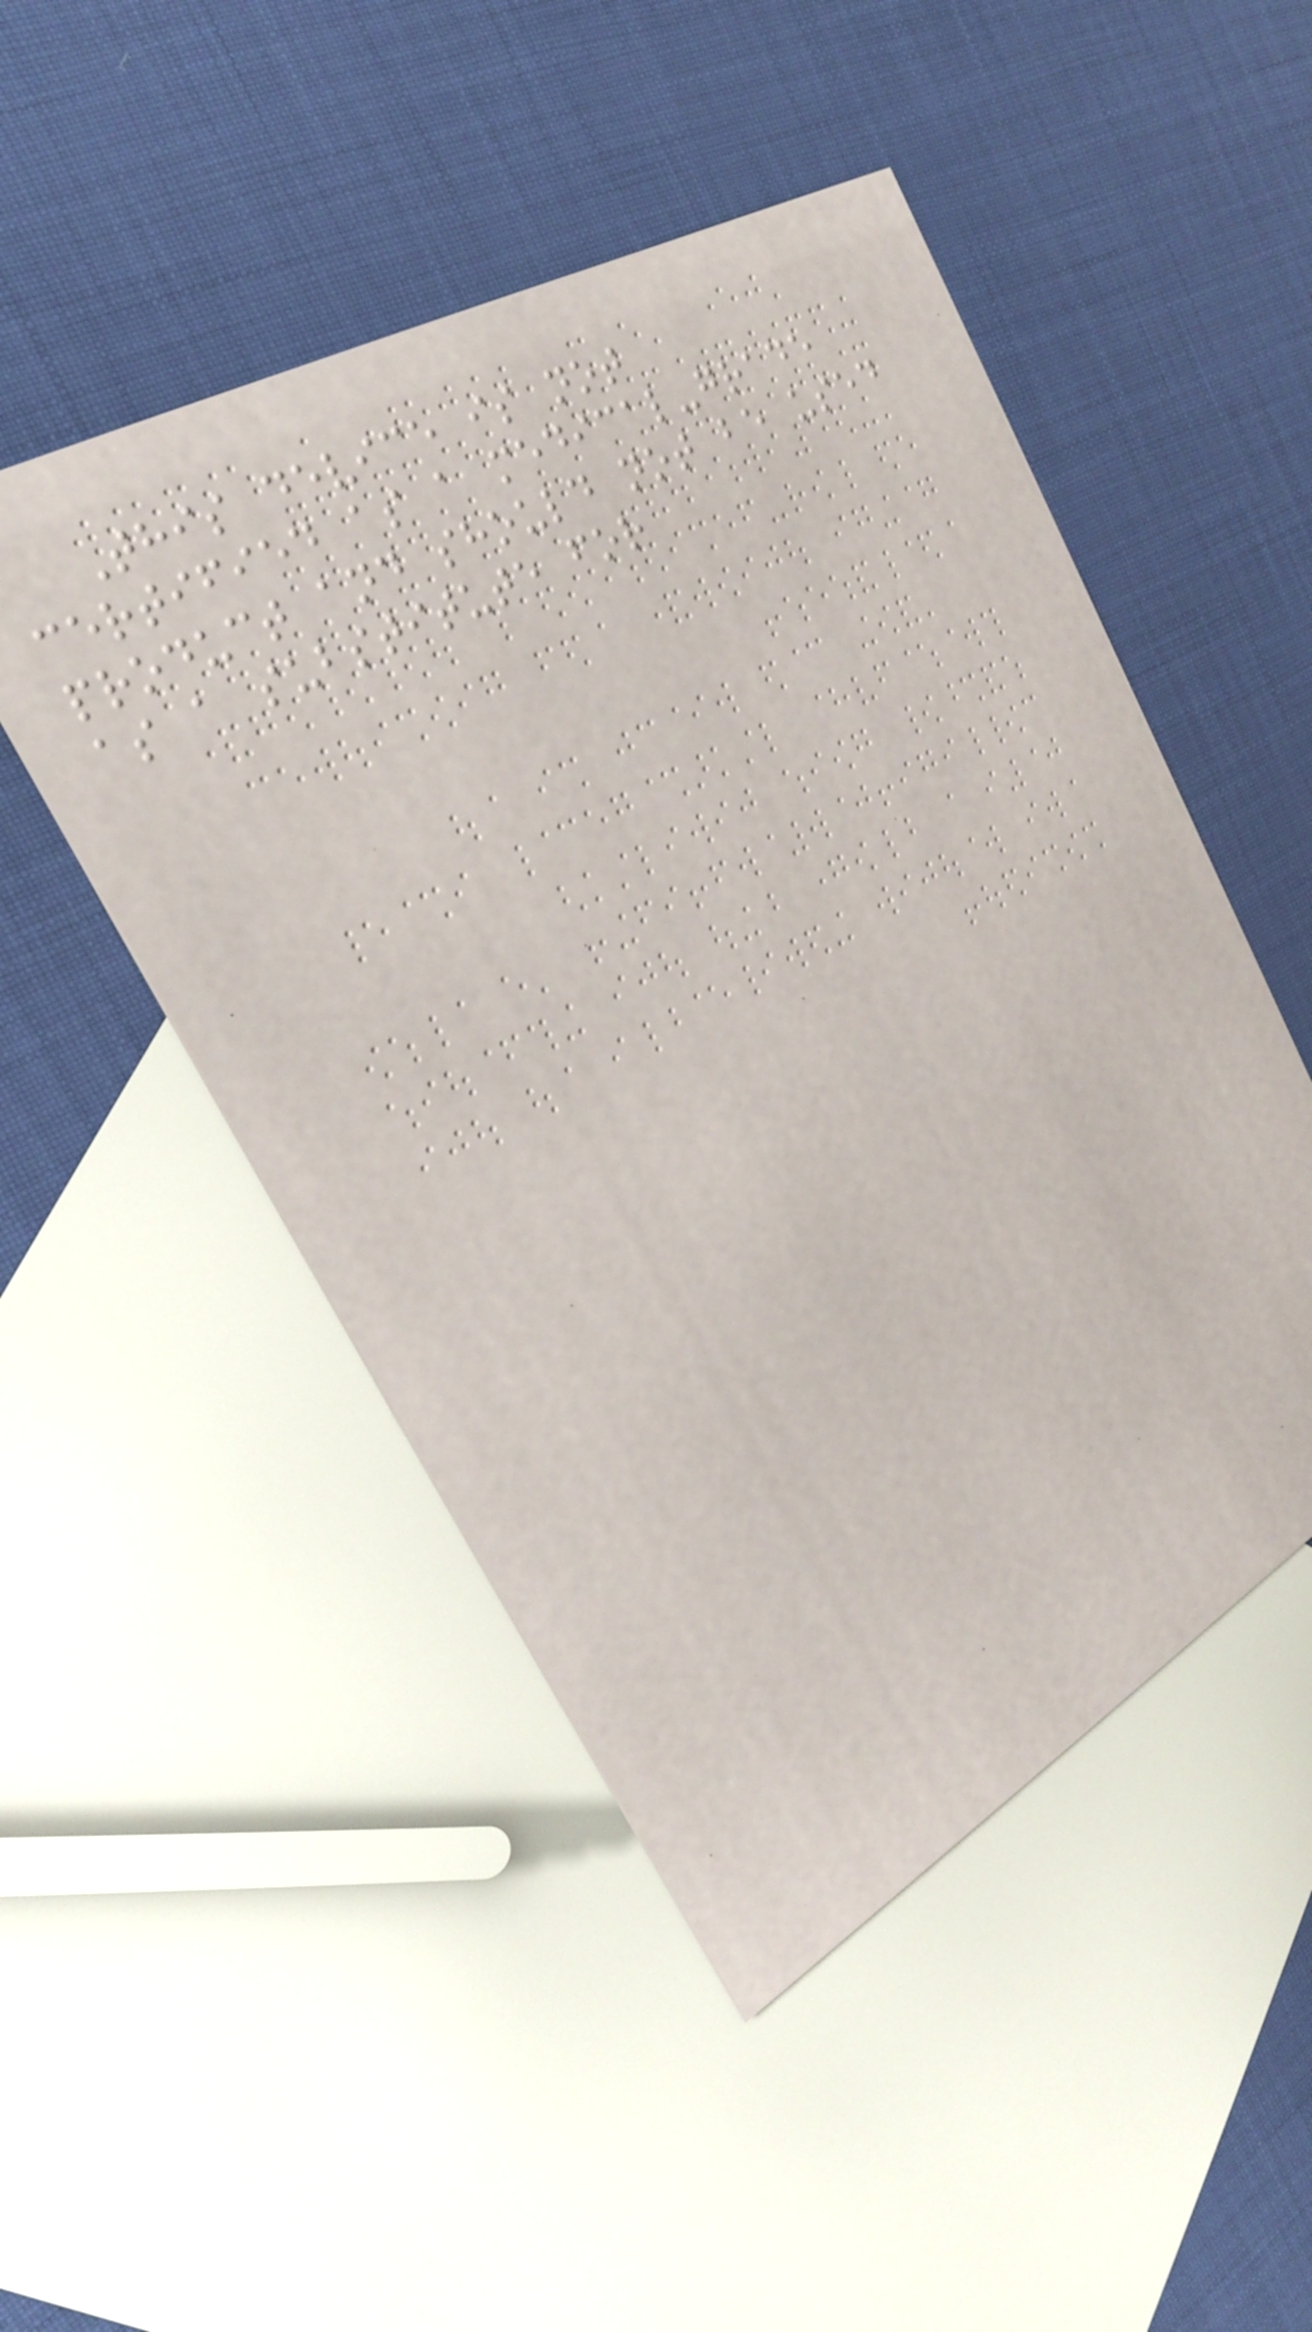This device is not
certified as a medical-grade
product and should not be used
as a substitute for
